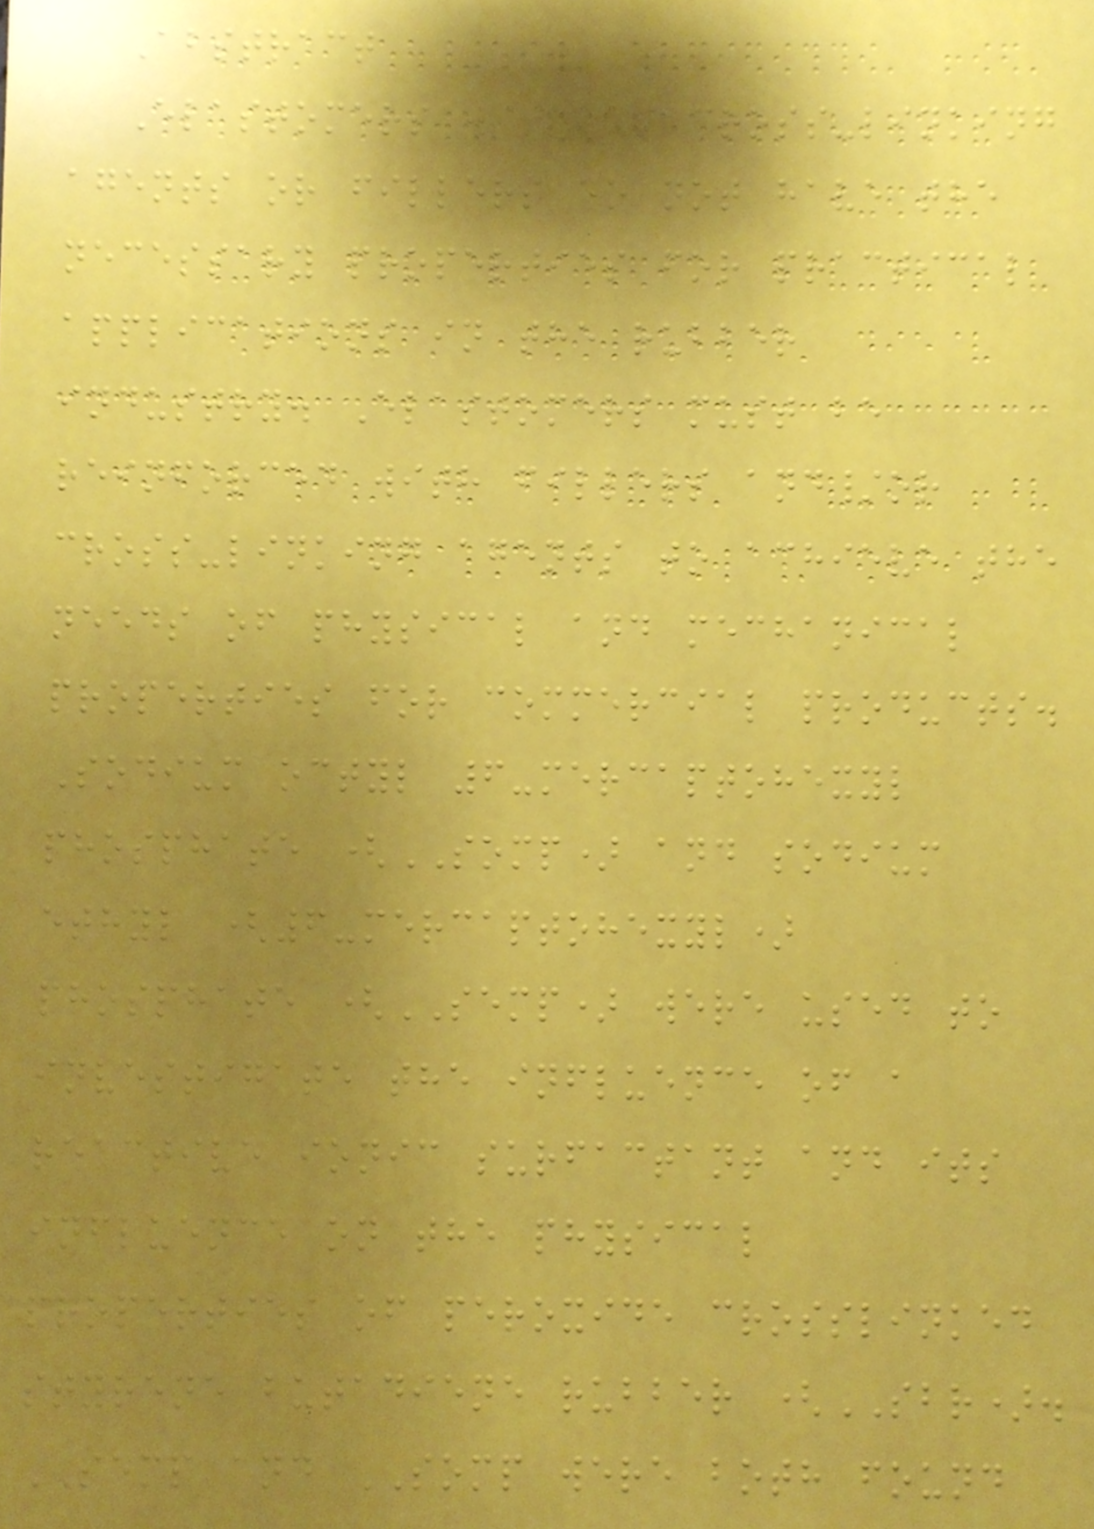Abstract
Elastomers without cross-linking
agents or fillers do not have the
necessary properties for practical
applications in the rubber
industry. Elastomers must be
reinforced with fillers and/or
cross-linking agents to achieve the
needs of physical and mechanical
properties for commercial products.
Sodium octyl 6-mercaptohexyl
phosphate (SOMP) and sodium
ethyl (6-mercaptohexyl)
phosphate (SEMP) were used to
investigate the influence of a
reactive ionic surfactant and its
influence on the physical
properties of peroxide crosslinked
styrene butadiene rubber (SBR).
SEMP and SOMP were both found
